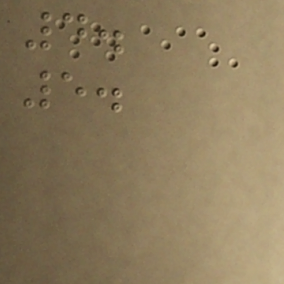4.
5.
